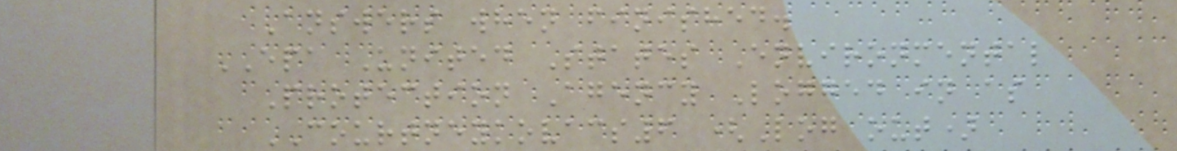Answers when finished.
EPA United States Environmental
Protection Agency Logged in as
COURTNEYKOVACS6 (Log out)
